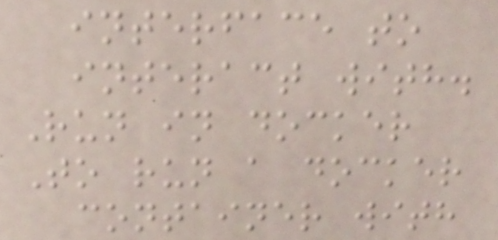interface to
interact with.
Run in docker
To run a docker
container with
